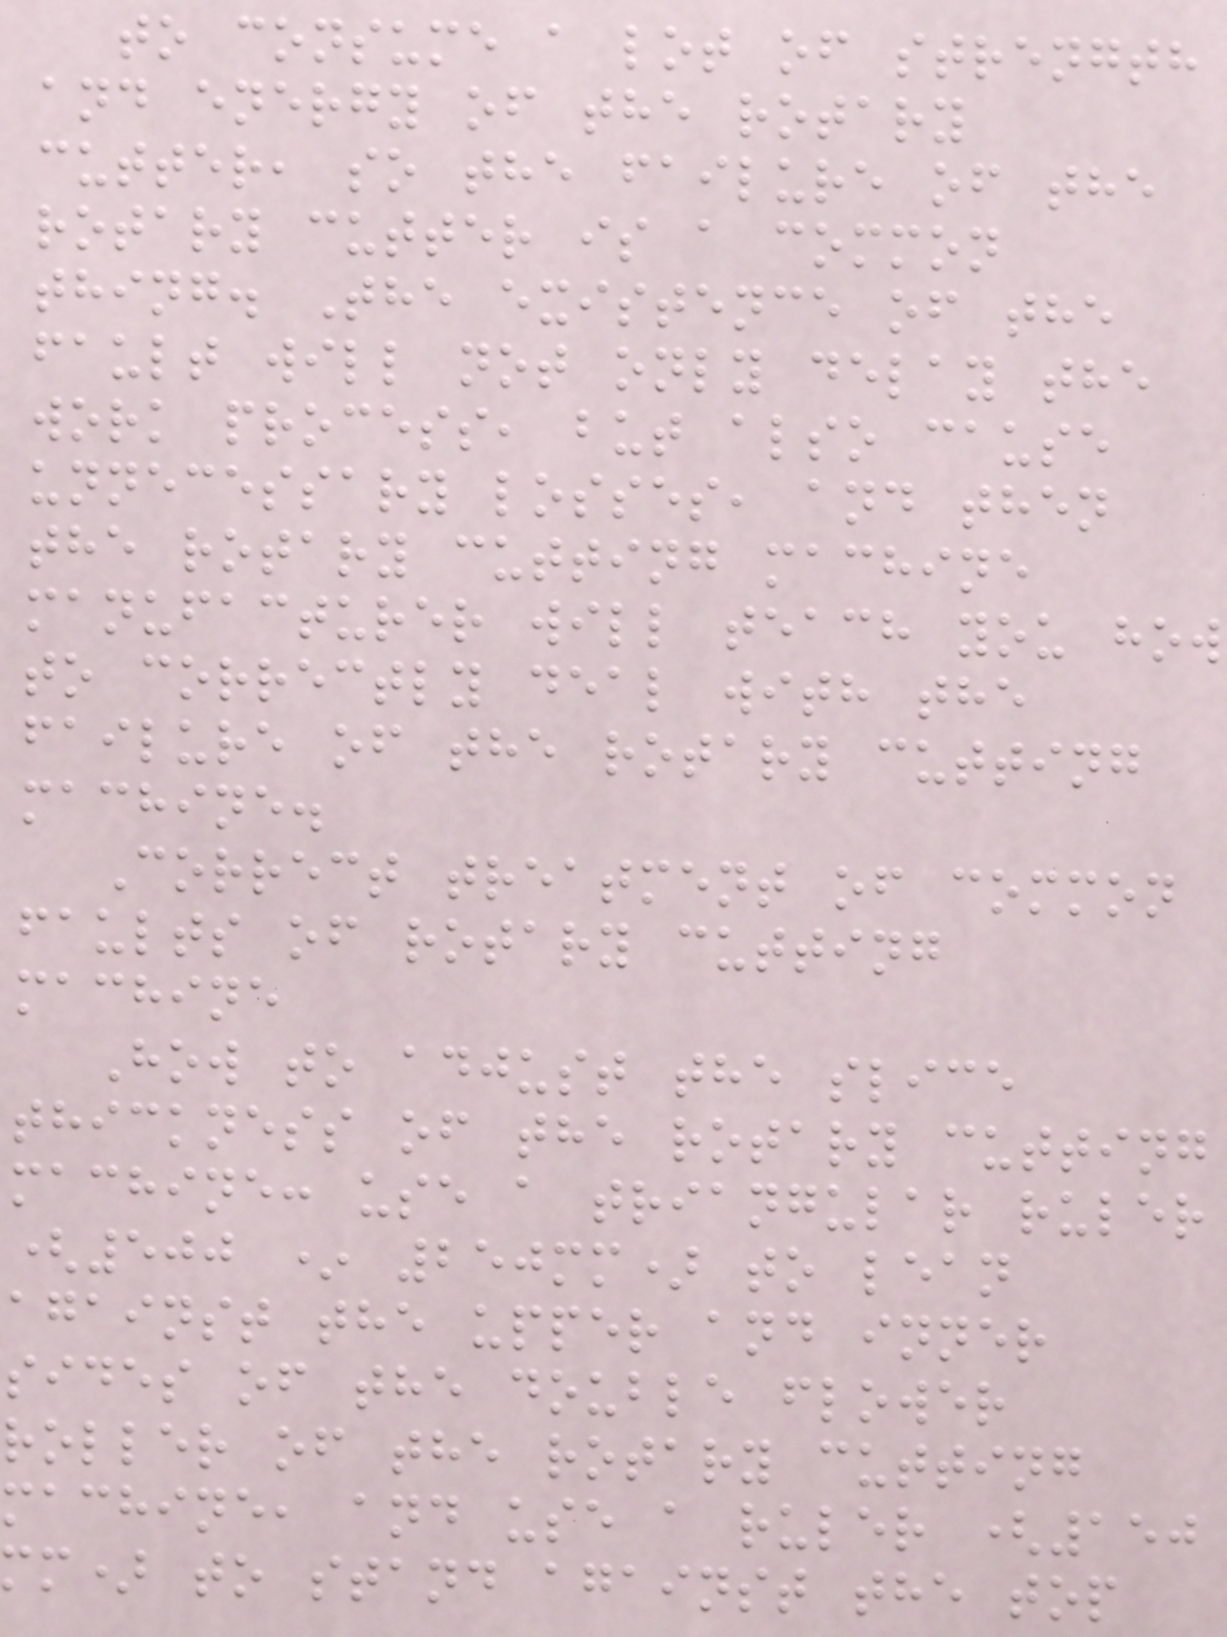to consume a lot of strength
and energy of the rotary
cutter, so the failure of the
rotary cutter is a common
thing. The existence of the
fault will not only delay the
work process, but also cause
unnecessary losses, and then
the rotary cutting machine
manufacturer will teach you how
to correctly deal with the
failure of the rotary cutting
machine.
Correct treatment of common
faults of rotary cutting
machine
How to adjust the slice
thickness of the rotary cutting
machine: use a triangular ruler
(500 * 250mm) to lean
against the upper and inner
sides of the double flower
roller of the rotary cutting
machine, and use a ruler (150
mm) to stand against the top
